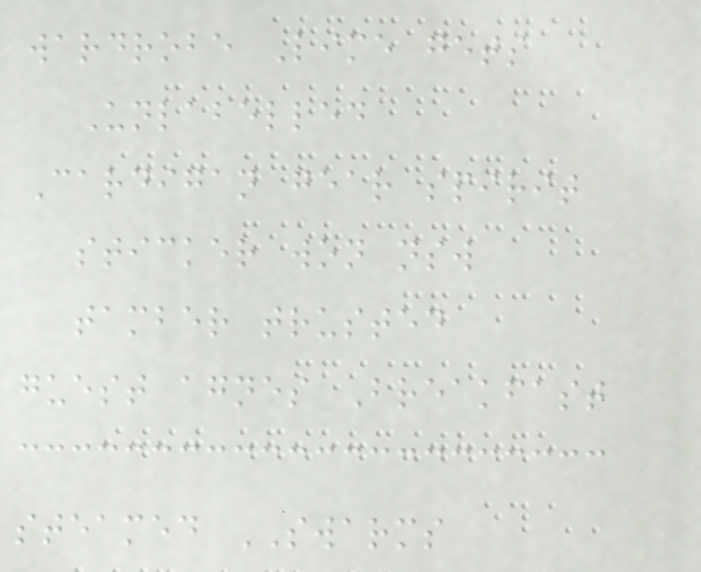wardrobe Lime gets
Unlabelled
Cardigan gear spirit
sticker won nsw
tamber trusted
guest agnes Breakfast
steamed SWARMS
